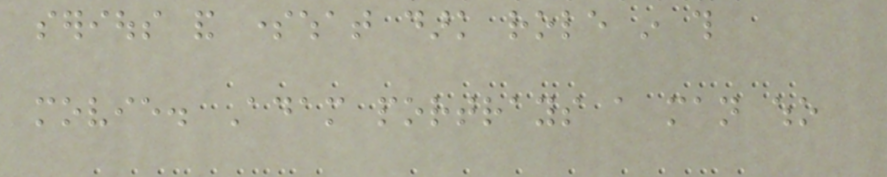serious and somewhat dark role in this
movie. Adam portrays a man who
